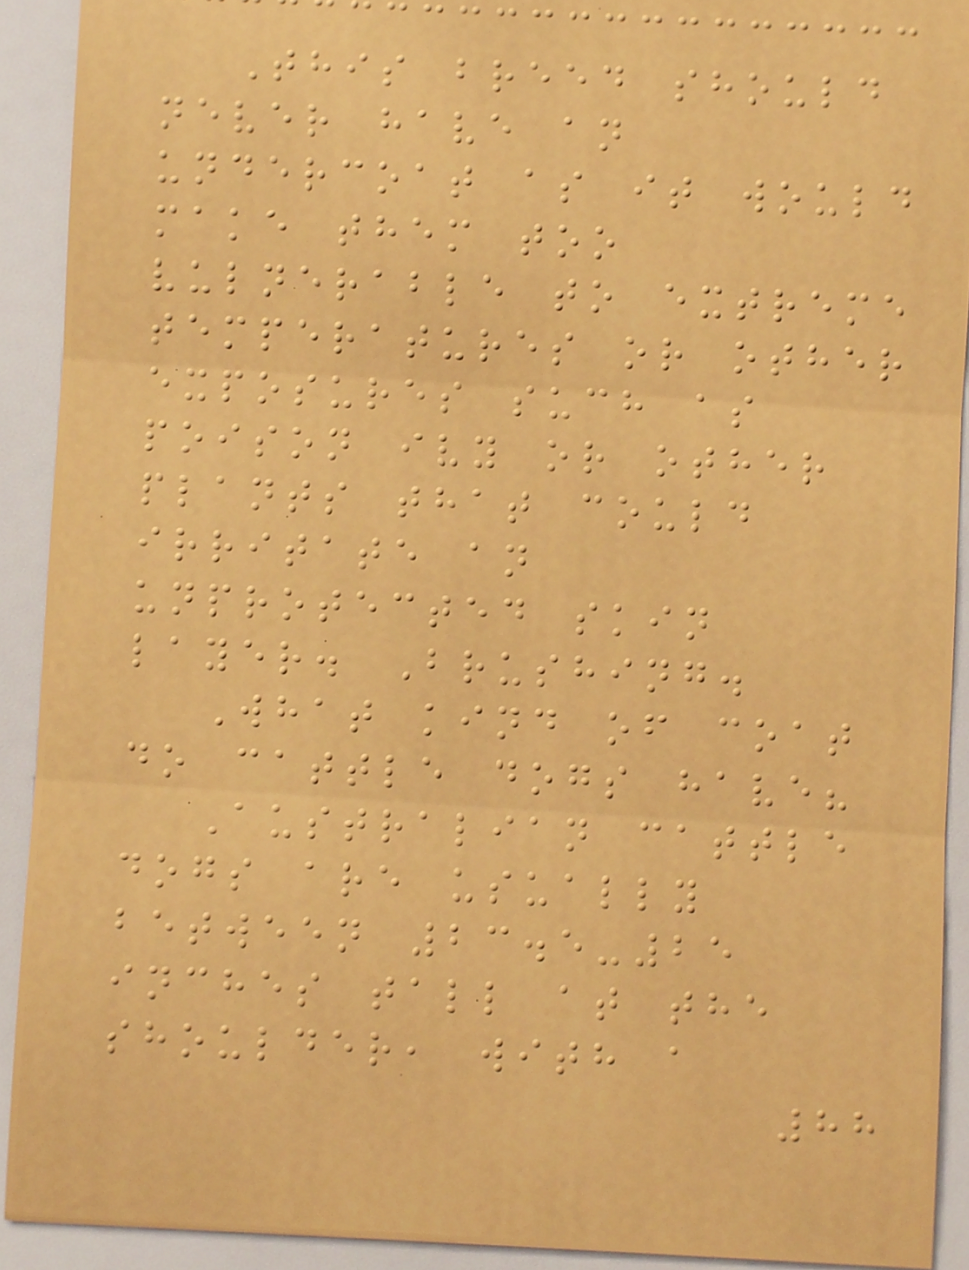This breed should
never have an
undercoat as it would
make them too
vulnerable to extreme
temperatures or other
exposures such as
poison ivy or other
plants that could
irritate an
unprotected skin
layer. Brushing.
What kind of coat
do cattle dogs have?
Australian cattle
dogs are usually
between 23.5-25
inches tall at the
shoulder, with a
88
